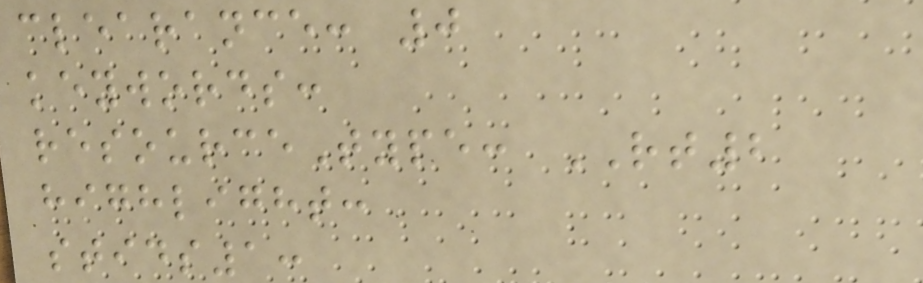clearance: 0
keywords:
resourceType: RT2
highlight:
stids1:
